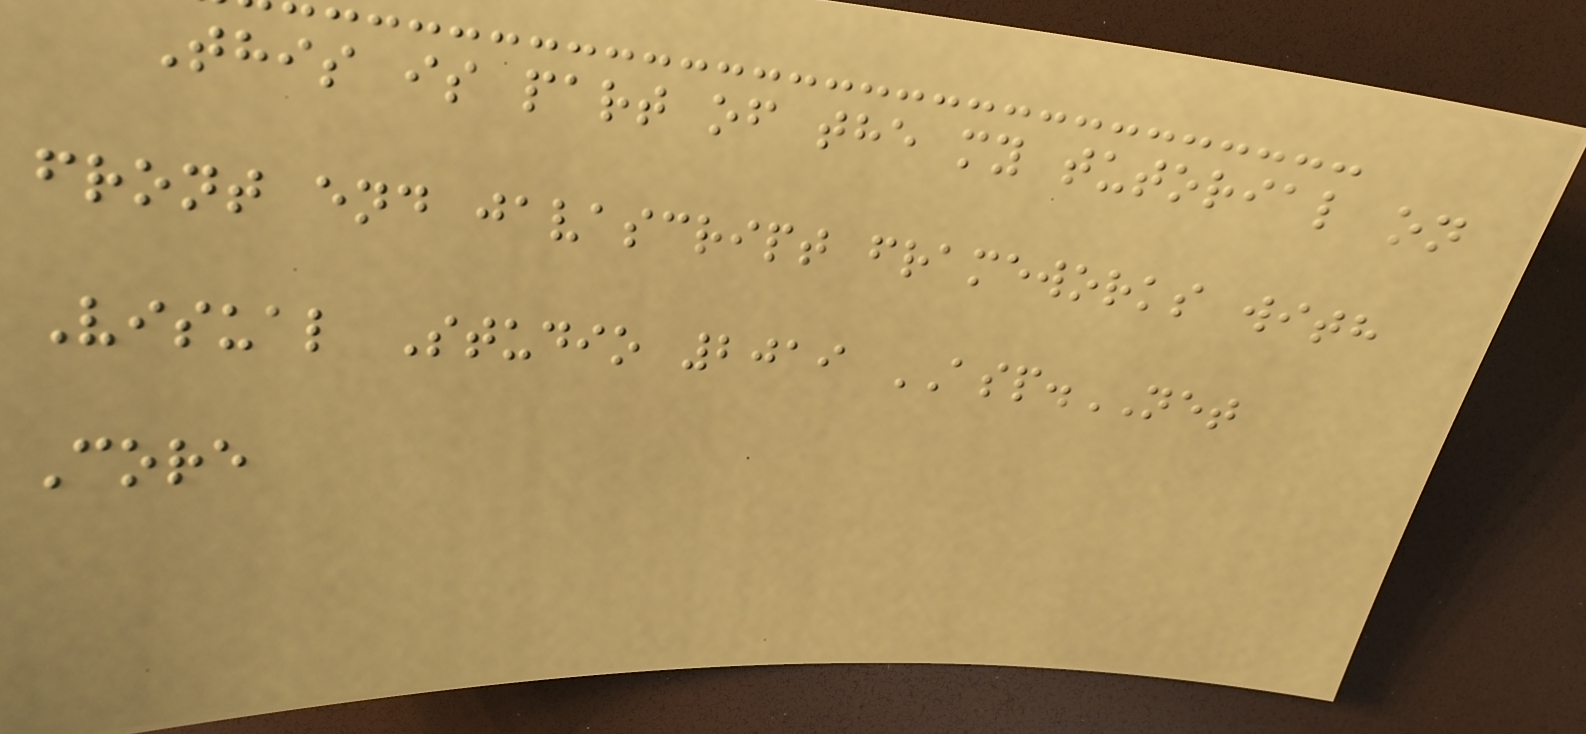This is part of the my tutorial on
front end javascript frameworks with
Visual Studio 2019 ASP.NET
Core
